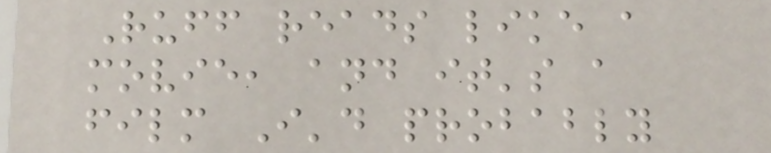Ruff reads like a
movie, and it's a
film I'd probably
